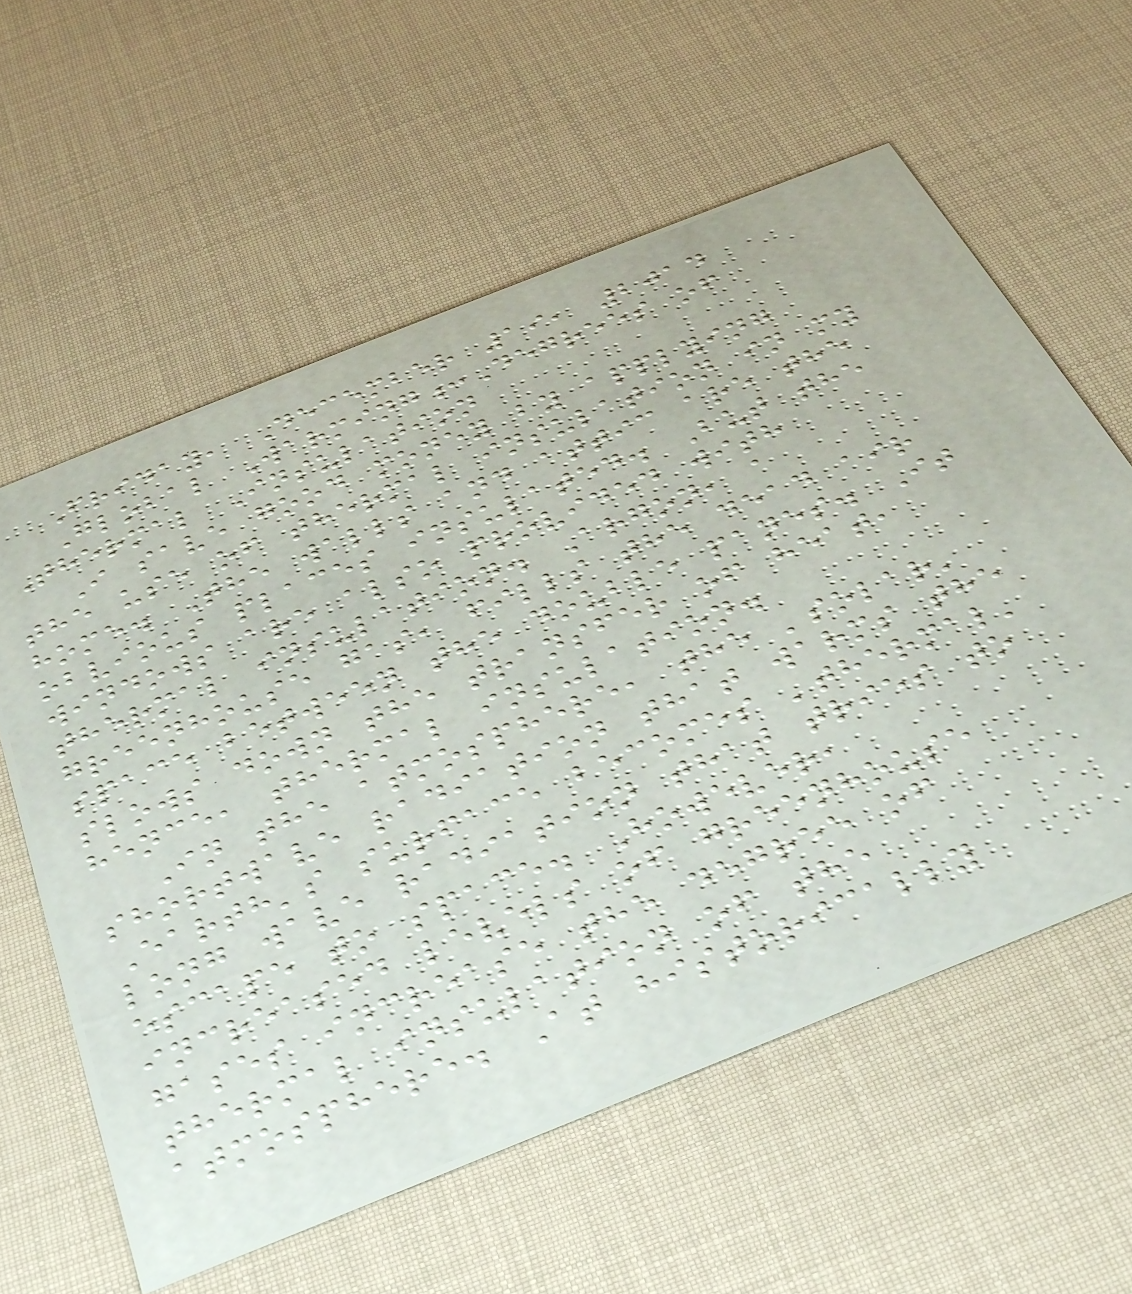Friday, December 19, 2014
Global Warming:Degrees of
Thermal Insulation
I save good money by applying
the use of thermal insulation in my
home. The walls and attic are the
obvious places insulated. But the
windows are also provided with
thermal insulation. Argon, a
greenhouse gas, fills the dead air
space between the double panes. It
slows down the transfer of heat,
hence, thermal insulation.
In the atmosphere, the 'solar'
shortwave radiation that warms the
Earth's surface becomes 'thermal'
long wave radiation that tries to
escape to space. However,
increased levels of greenhouse
gases increase the degree of
thermal insulation of the
atmosphere. At historically
